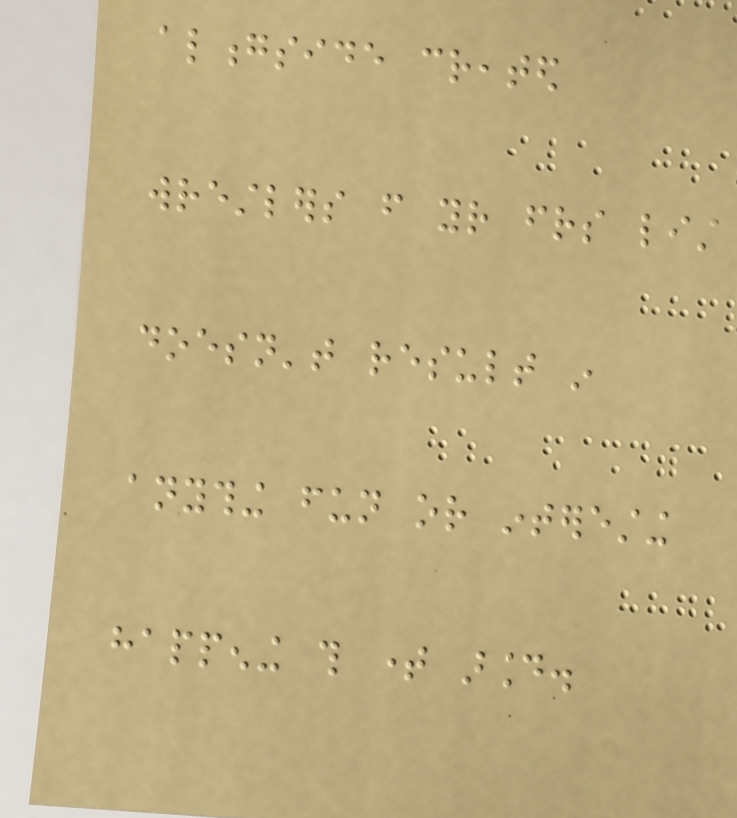alongside created
wrestlers from your friends list
doesn't result in
anything fun or interesting
happening this time around.
